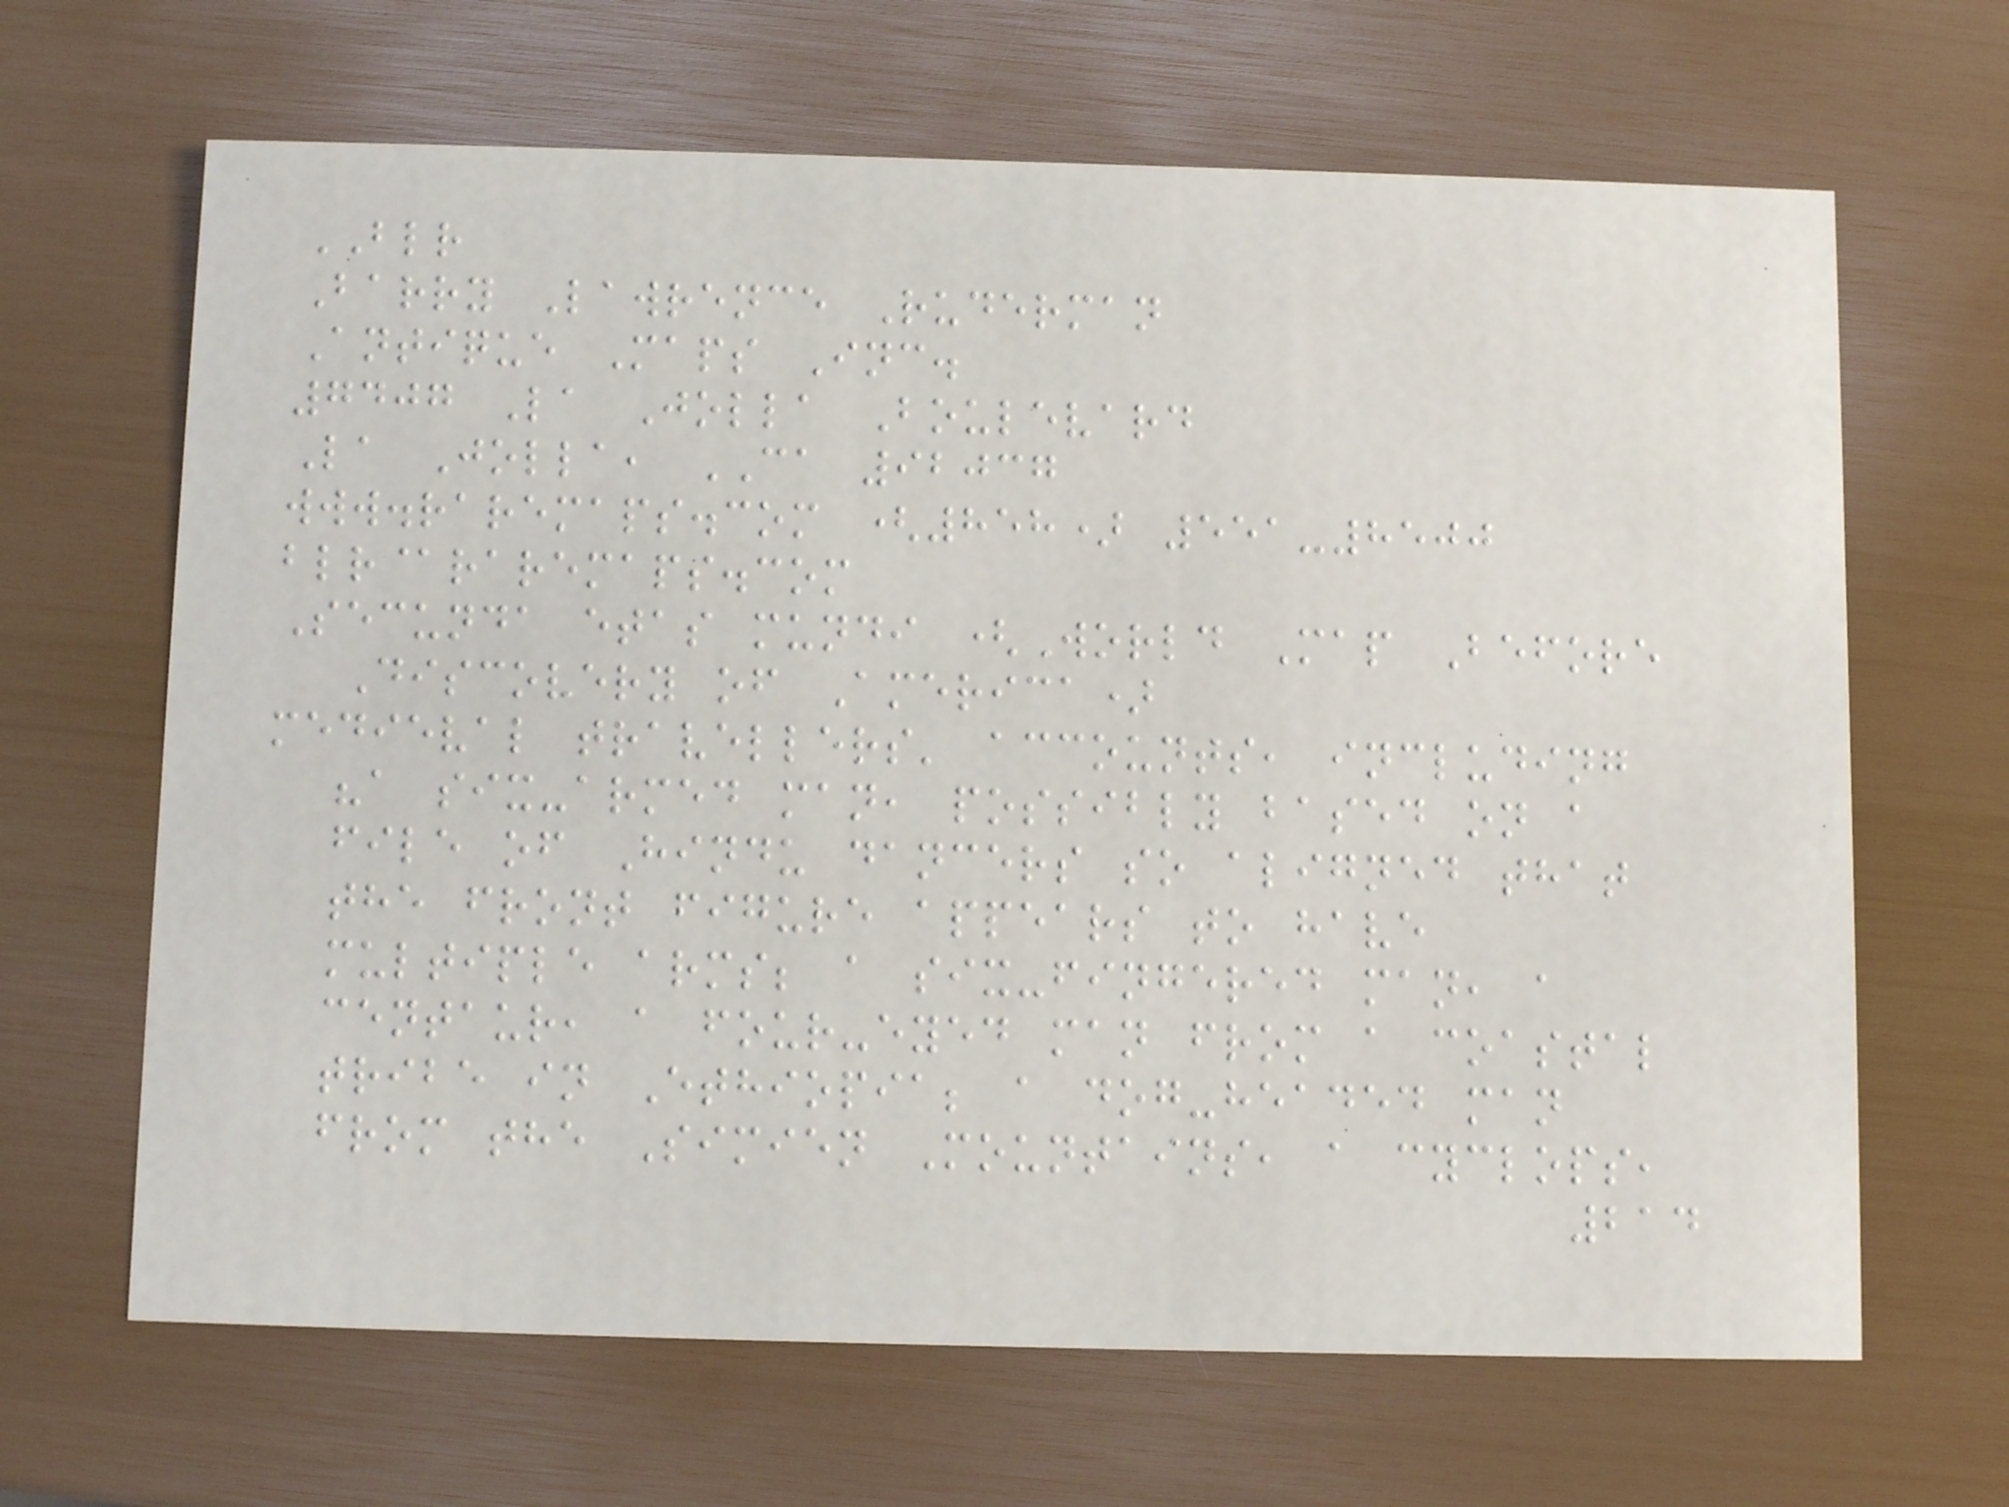BLR
Barry Lawrence Ruderman
Antique Maps Inc.
7407 La Jolla Boulevard
La Jolla, CA 92037
www.raremaps.com (858) 551-8500
blr@raremaps.com
Secunda etas mundi (World Map Before
Discovery of America)
medieval travellers' accounts, including
"a six-armed man, possibly based on a
file of Hindu dancers so aligned that
the front figure appears to have
multiple arms; a six-fingered man, a
centaur, a four-eyed man from a coastal
tribe in Ethiopia; a dog-headed man
from the Simien Mountains, a cyclops,
214
